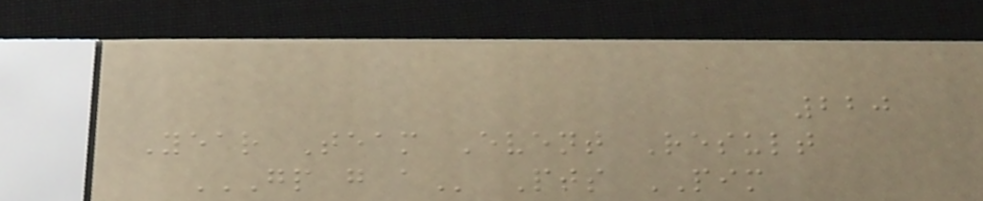220
Year Team Event Result
GP G A Pts PIM
